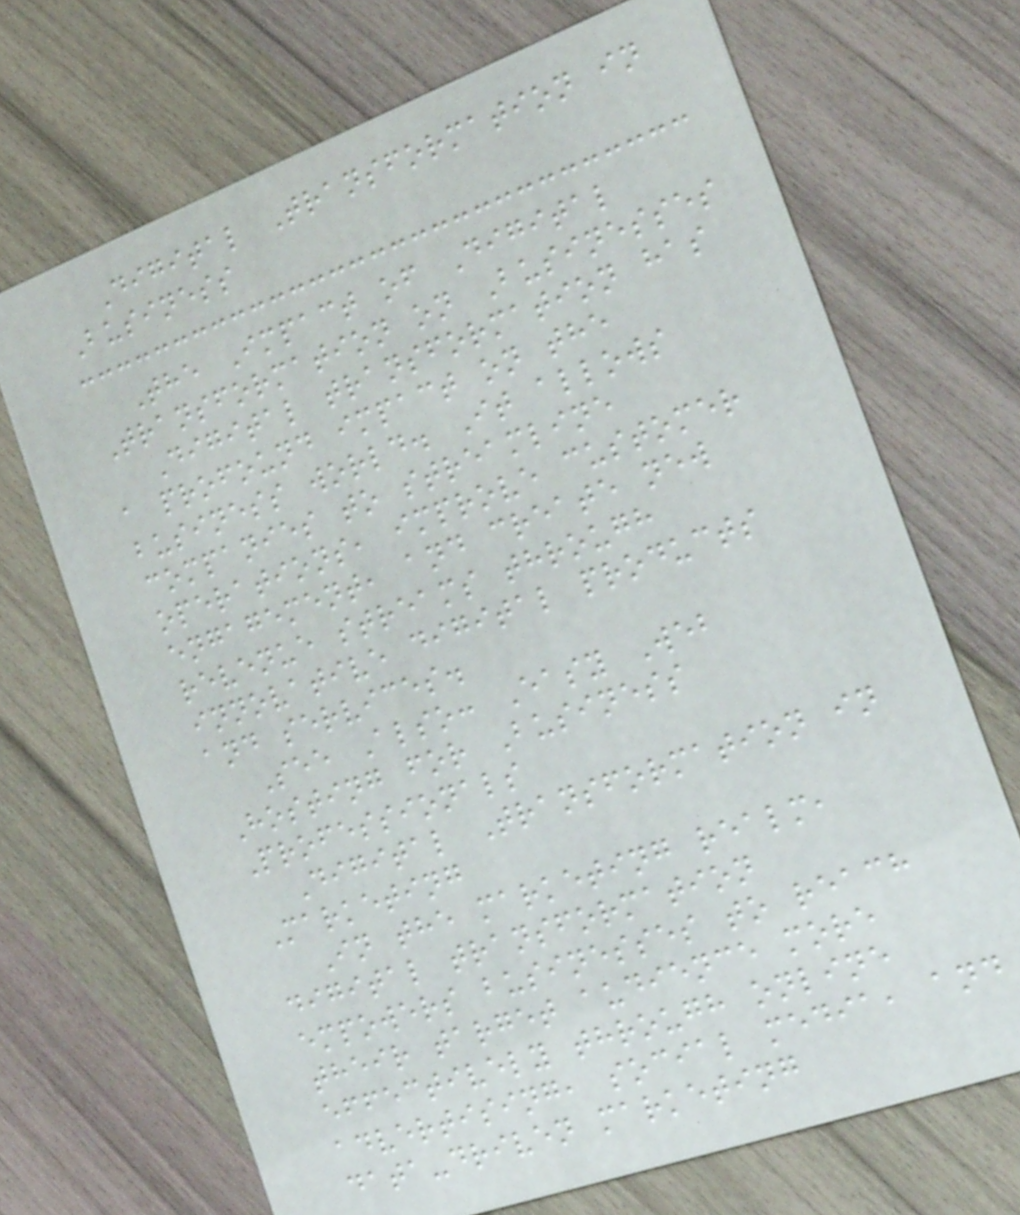Digital Transformation in
Business
The Impact of Digital
Transformation on Businesses
Digital transformation has
a profound impact on the
business world. It allows
companies to streamline
operations, improve customer
engagement, and create new
revenue streams through
innovative digital products
and services.
See Also: Easy Web
Hosting for Business
Professionals
Digital Transformation in
Marketing
In the marketing realm,
digital transformation
empowers businesses to reach
their target audience more
effectively through online
advertising, social media, and
data-driven marketing
